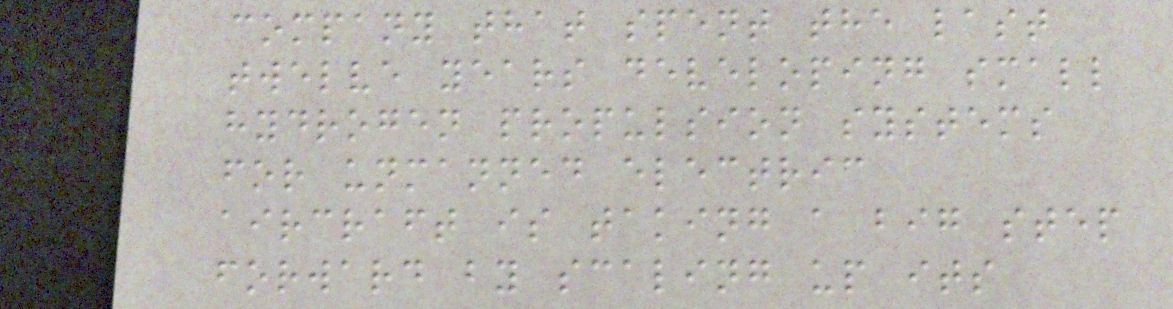company that spent the last
twelve years developing small
hydrogen propulsion systems
for unmanned electric
aircraft is taking a big step
forward by scaling up its
